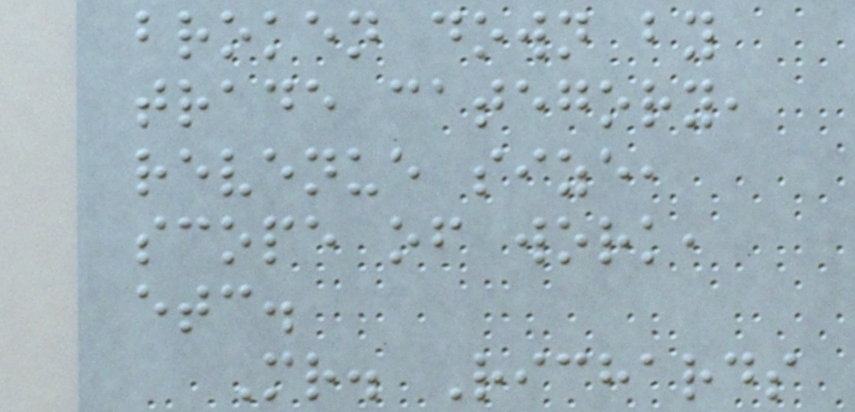broken down by
trade category,
revenue size,
scope of work,
etc.
Mr. Richards
